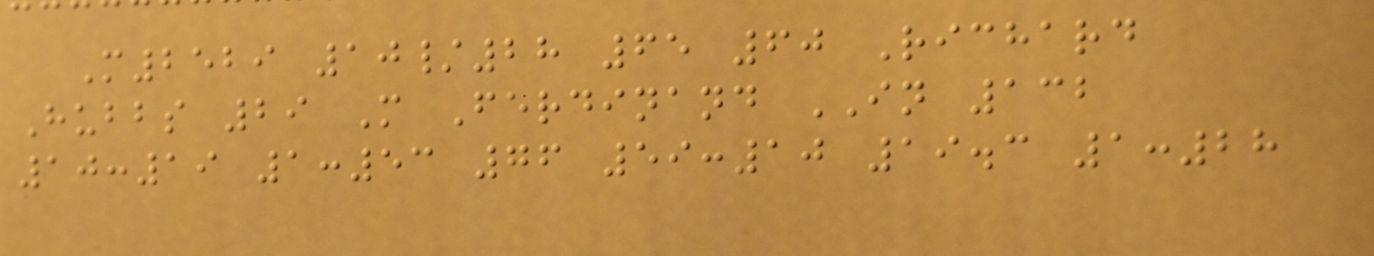M2529 10/28 65 60 Richard
Hubbs 29 M Ferdinand IN 132
10:19 1:53 76 59:10 19.3 1:28
